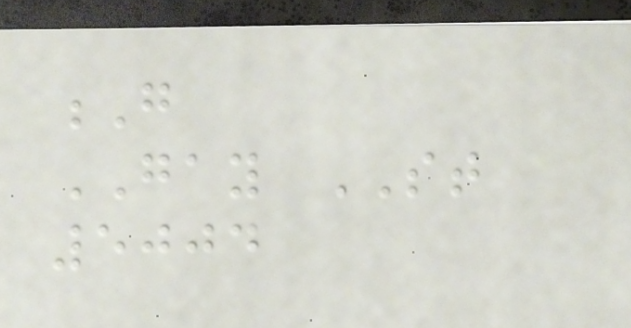G
GAY ST
5004
